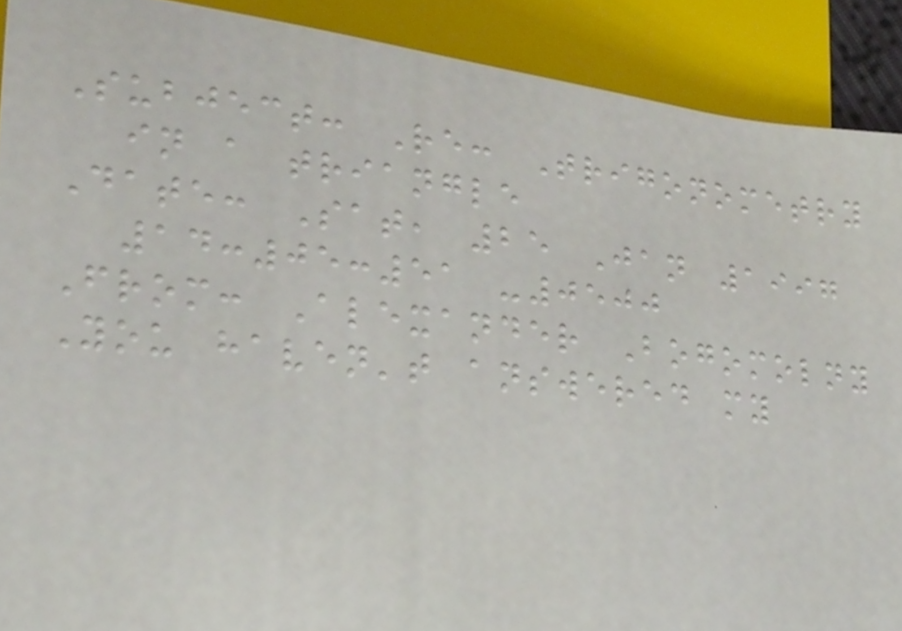Subject: Re: Trigonometry
in a triangle
Date: Sat, 25 Jan 1997
14:05:51 -0500
From: Alexander Bogomolny
You haven't answered my
